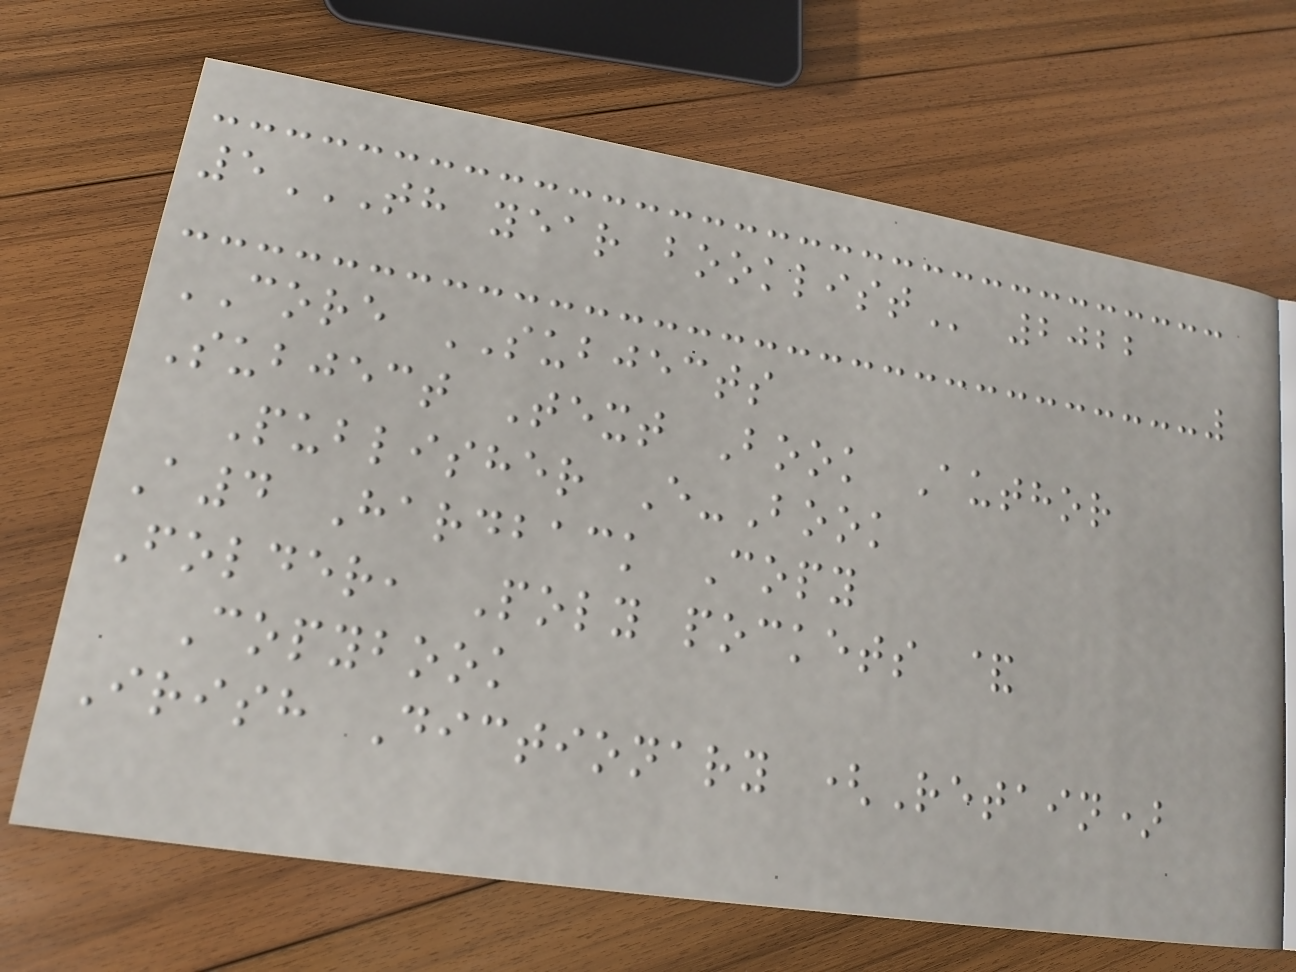5TH YEAR BOOKLIST 2022
CORE SUBJECTS
Subject Text Book Author
Publisher E-Book
A4 Hardback Copy
Folder, Poly pockets &
Copybook
Irish Dictionary (Retain)
